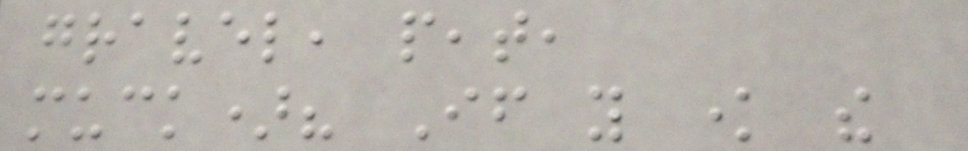gravel, peat,
muck)? If you know the
